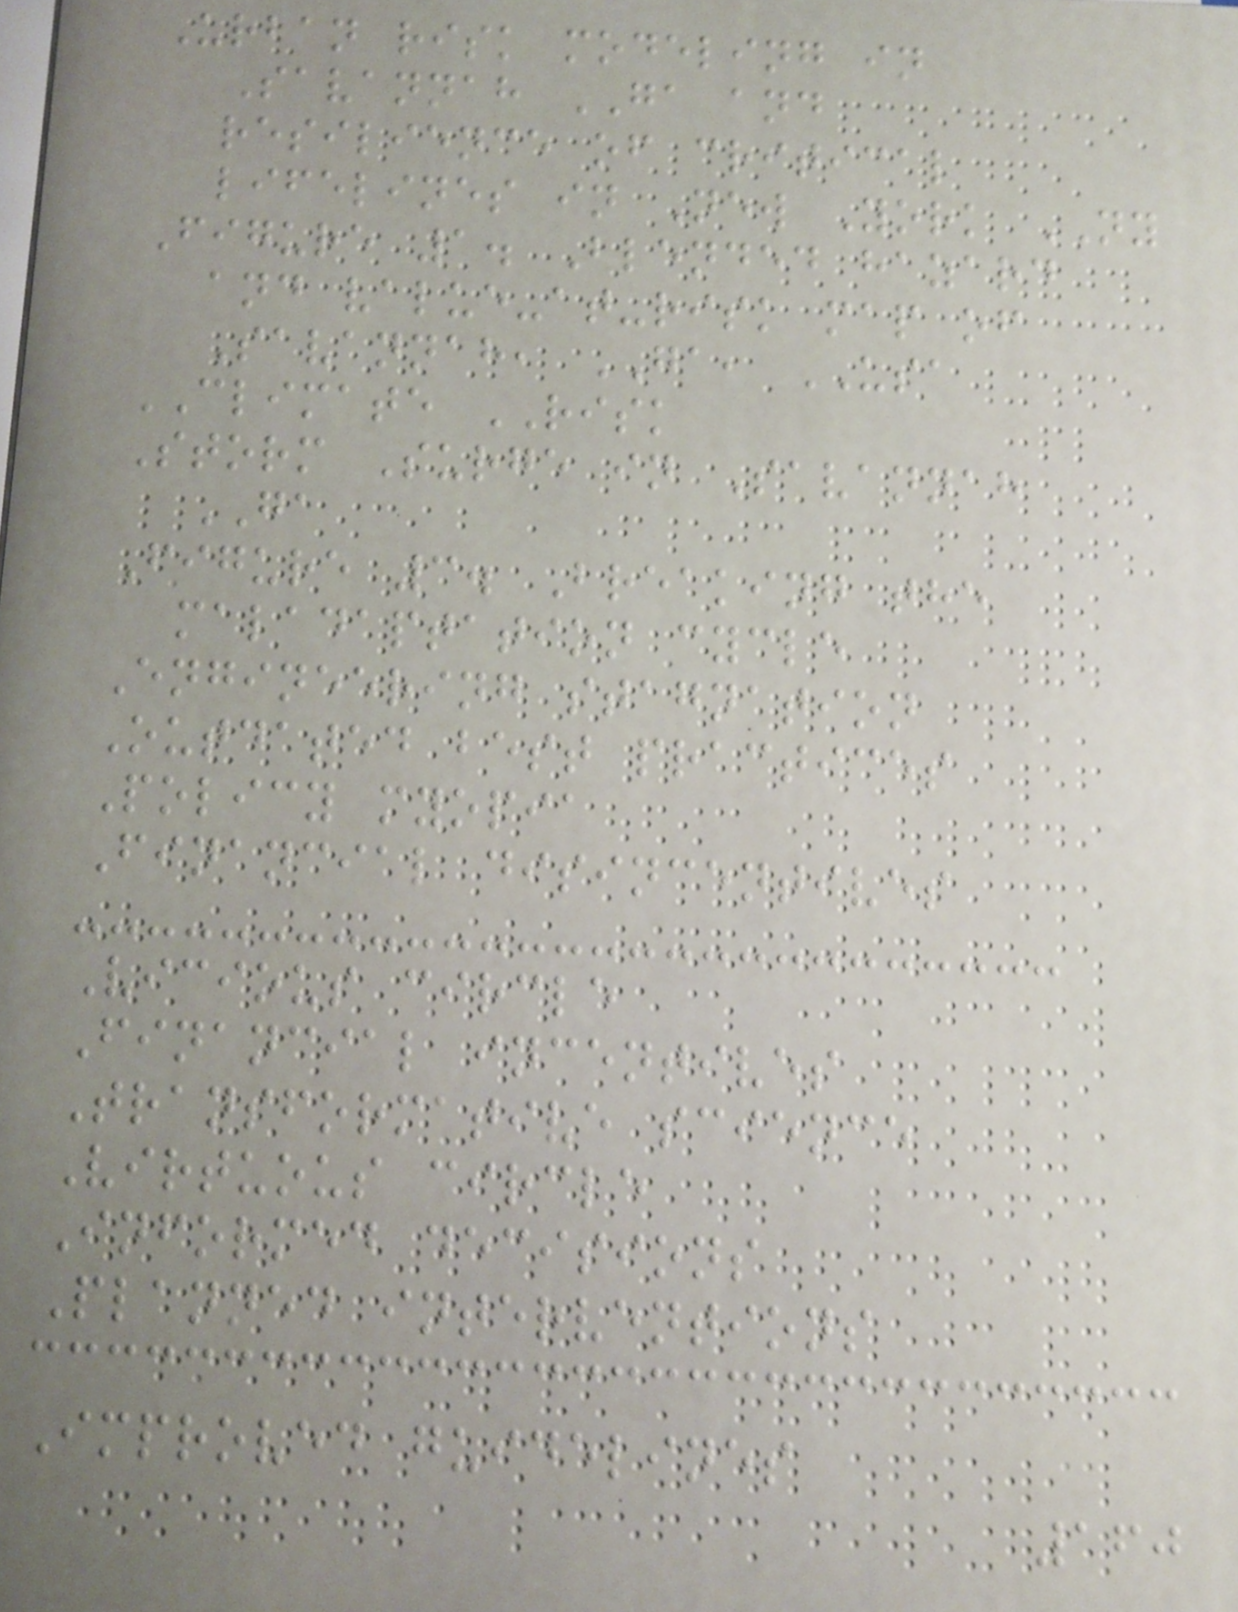Urban risk modeling in
Savannah GA and
resilience of critical
lifelines in New York NY
Figure 1. Blended hazard
and value-at-risk map of
Savannah, GA, USA
CLIMATE RISK
Storm Surge in Savannah
GA
Figure 3. Breaking the
maladaptation cycle
Engineering stagnation
Outdated best practices
Policy myopia
Financial disincentives
Vicious circle
Financial incentives
Transformative science
Virtuous circle
Informed decisions
Planned interventions
Improved guidelines
160
